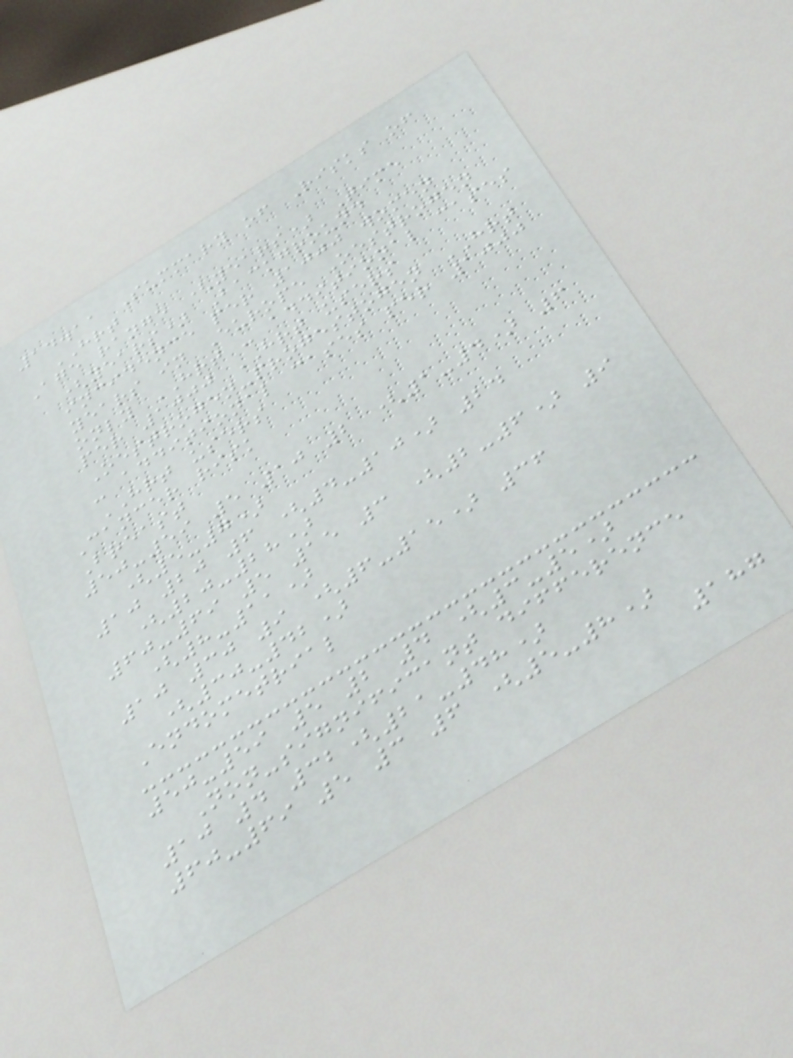14.11 Summary of Risks of
HRT
Age range (years) Time
(years) Background
incidence per 1000 women
years in Europe Oestrogen
only HRT - additional cases
per 1000 HRT users
Oestrogen-progestogen HRT
- additional cases per 1000
HRT users
Cancer risk
Breast
50-59 5 10 2 (1-4) 6
(5-7)
10 20 6 (4-10) 24
(20-28)
60-69 5 15 3 (2-6) 9
(8-11)
10 30 9 (6-15) 36
(30-42)
Endometrial
50-59 5 2 4 (3-5)
Non-significant difference
10 4 32(21-48)
60-69 5 3 6 (5-8)
187
